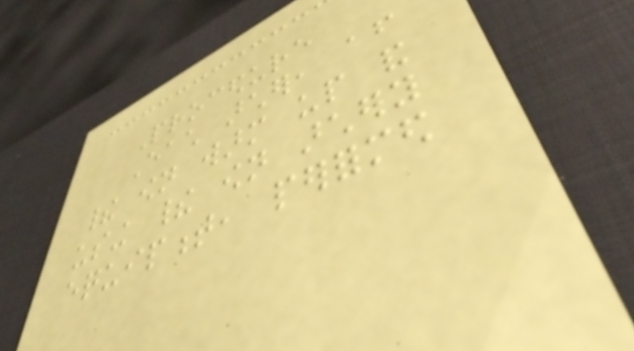Procedure
Each archer, after
their own warm up and
using their own archery
equipment, performed
